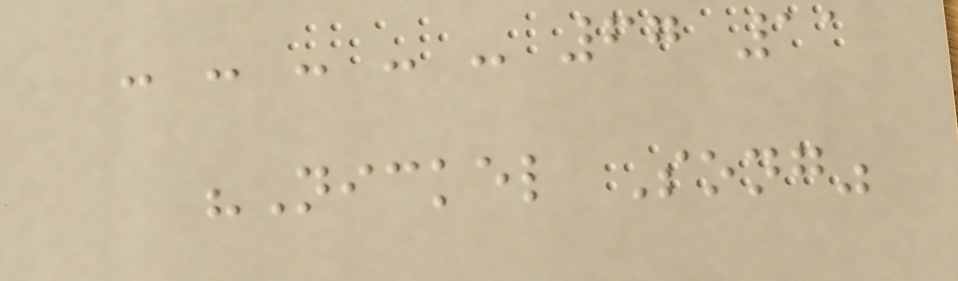- - - - - 67 11
"Nickel Song"
